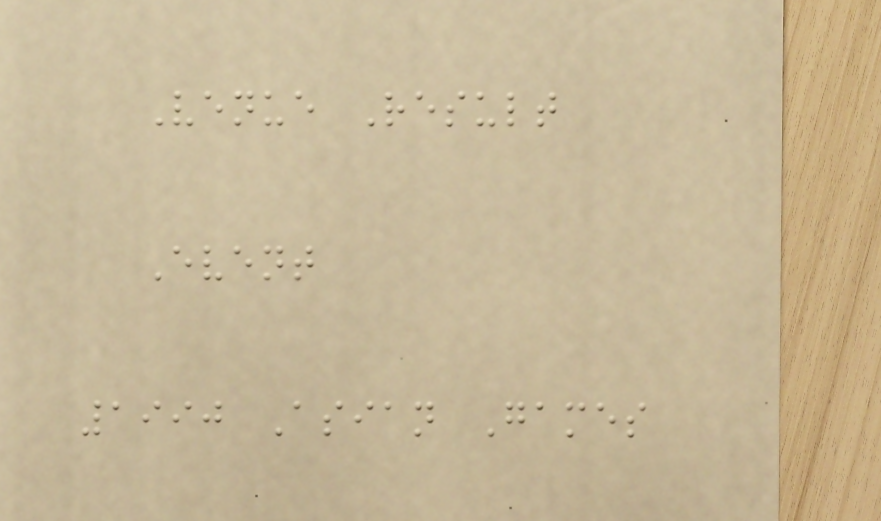Venue Result
Event
1990 Asian Games
